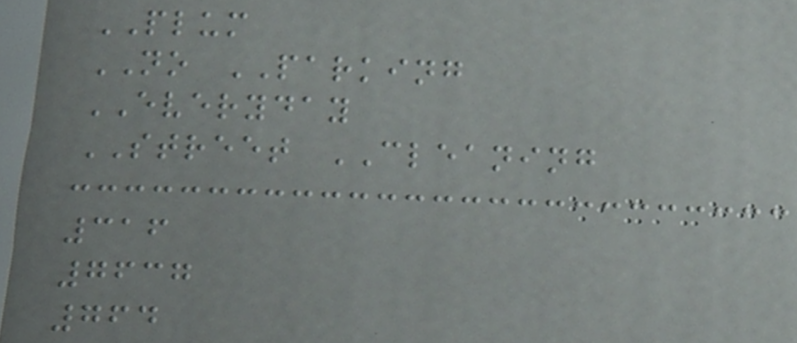PLUM
NO PARKING
EVERYDAY
STREET CLEANING
316
7637
764
